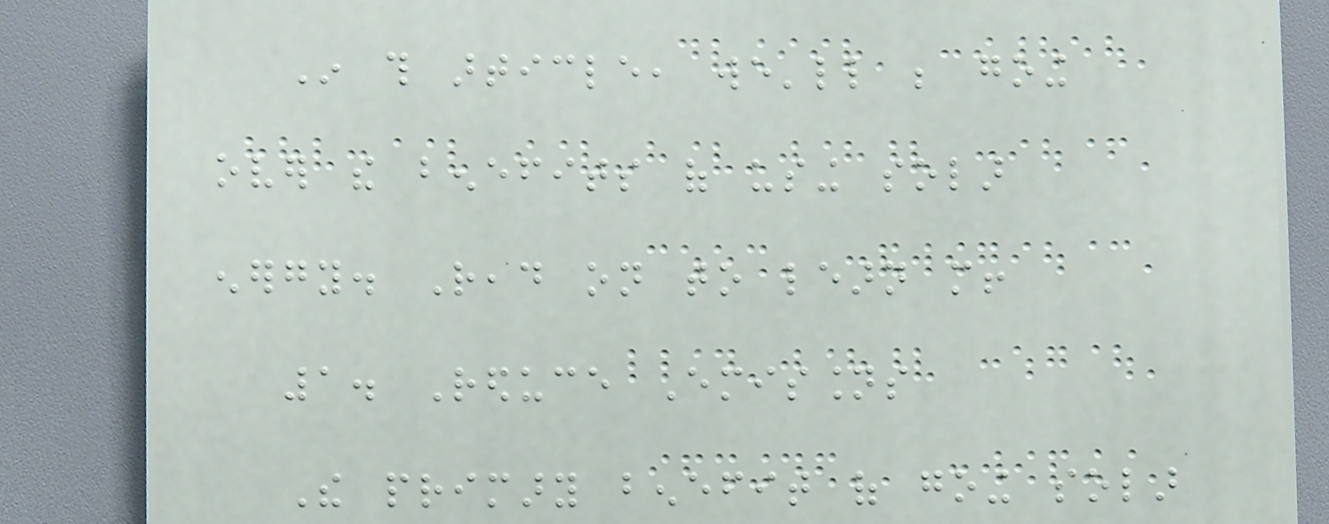In this article, we'll be going
over the benefits of using solar
energy. Read on to learn more!
1. Reduce Emissions
The primary benefit of going solar
